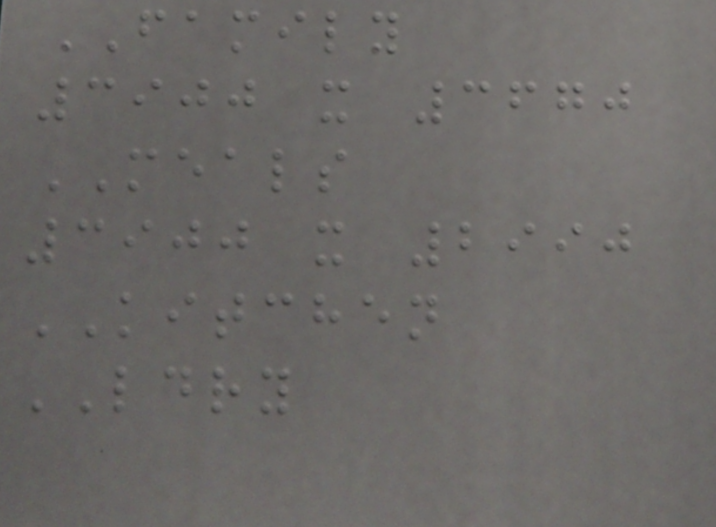FAMILY
3900 x 3670
MEALS
3900 x 2990
KITCHEN
LDRY
